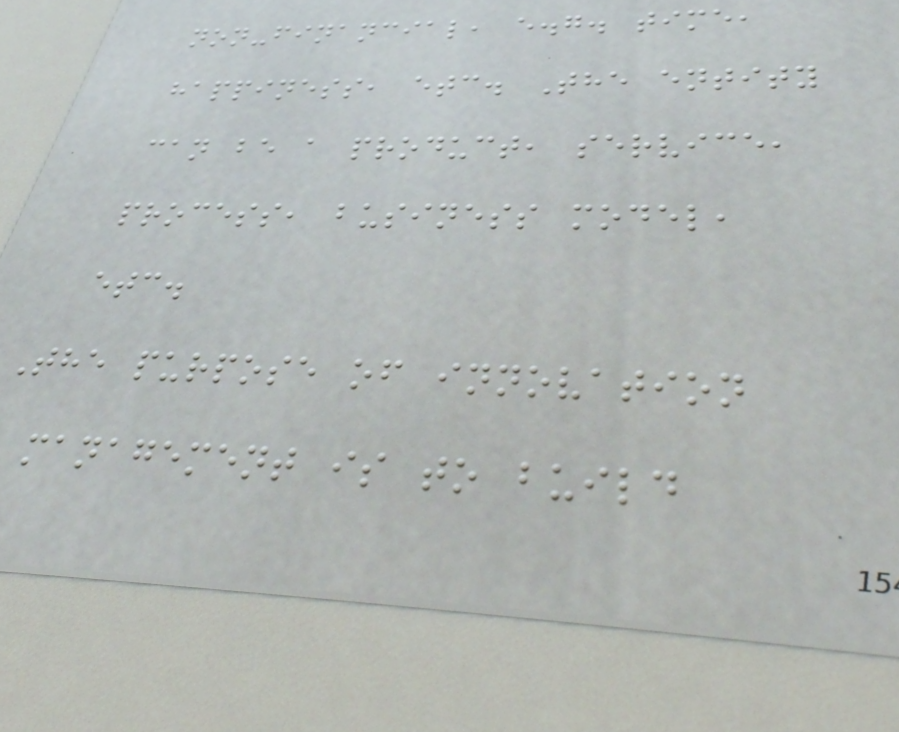non-financial, e.g. time,
happiness, etc. The entity
can be a product, service,
process, business model,
etc.
The purpose of innovation
management is to build
